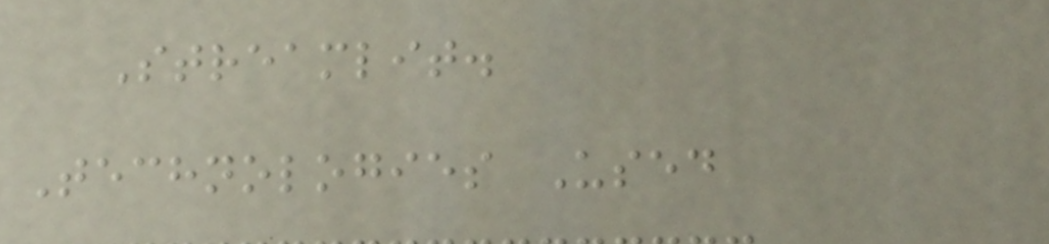Streamlit.
Technologies Used
